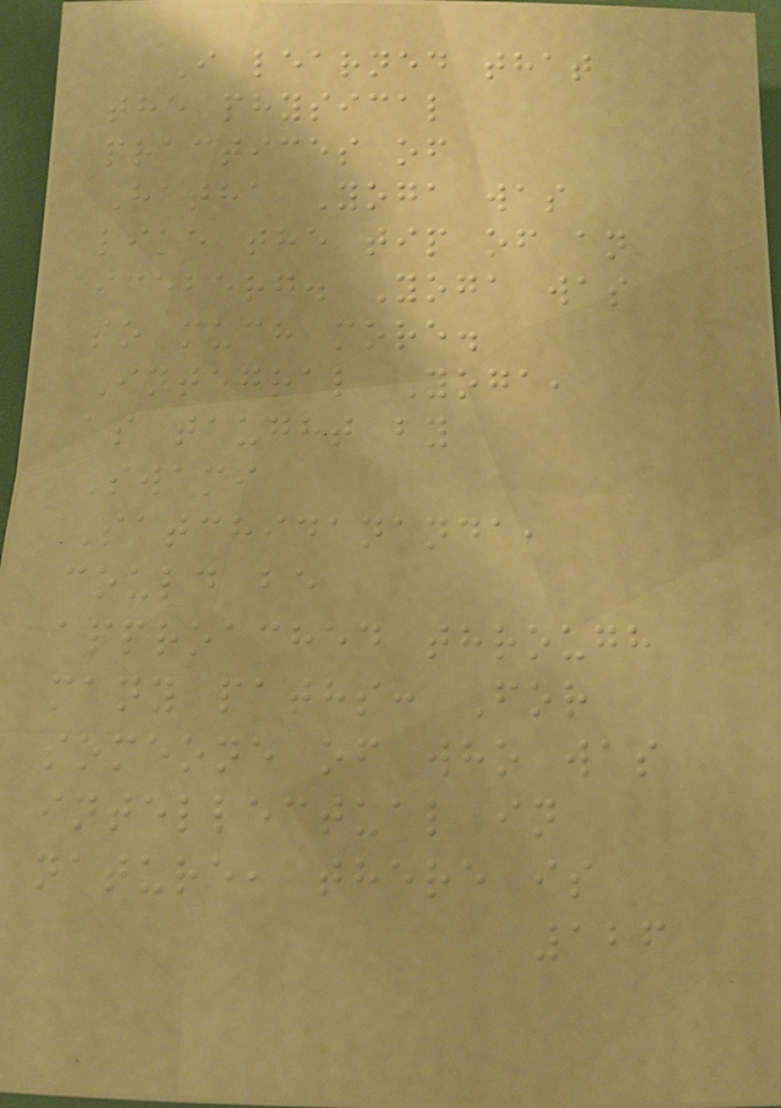I learned that
the physical
practices of
Hatha Yoga was
like the tip of an
iceberg. Yoga was
so much more.
Integral Yoga,
as taught by
Swami
Satchidananda,
could be
approached through
many paths: For
someone of who was
intellectual in
nature, there is
126
